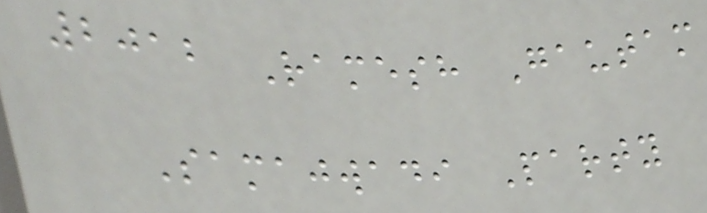2012 Ramesh Gautam
Samajwadi Party
